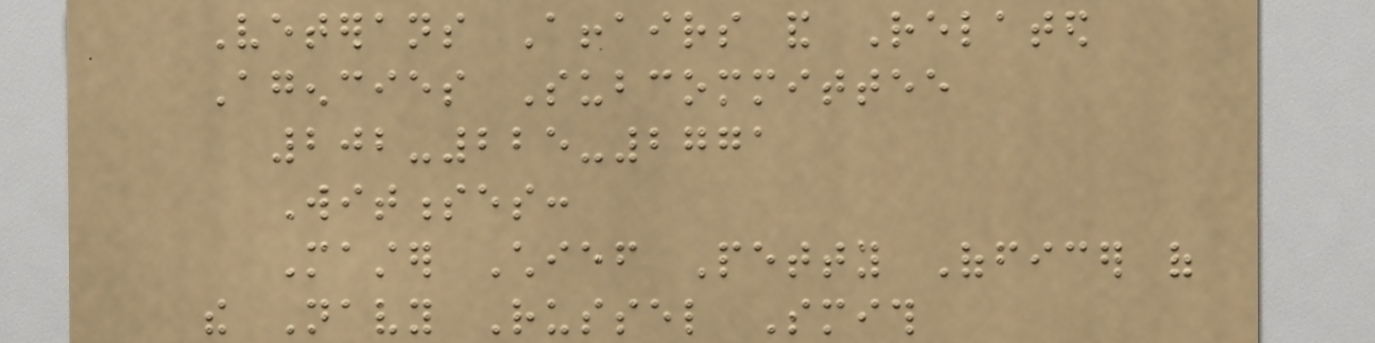Veterans Affairs and Related
Agencies Subcommittee
202-225-2771
Witnesses:
Master Chief Petty Officer of
the Navy Russel Smith
